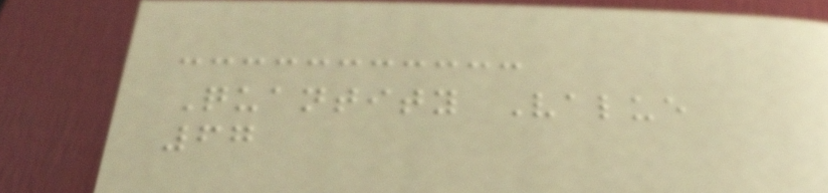Quantity Value
67
